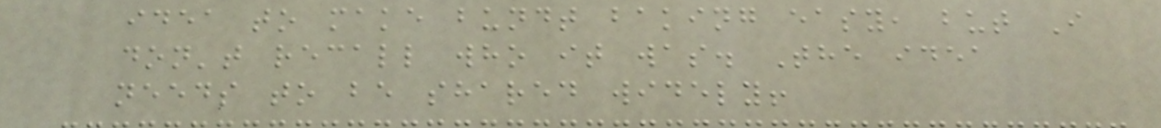idea to make bundt baking easy, but I
don't recall who it was. The idea
needs to be shared widely!
